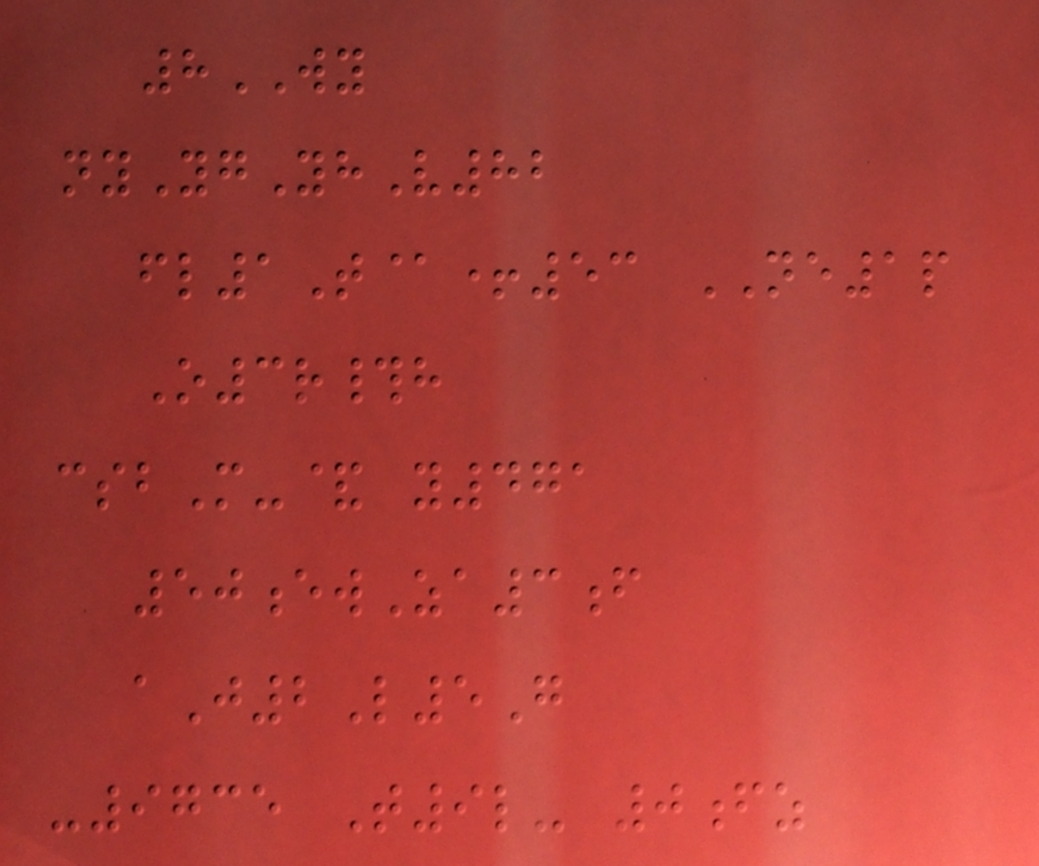8WY
nyYgYhV82
fl1T@+53 NE1p
O3r#h
csbM-& y471
50ewZa3f
aJ2L5G
-9735 T9l- 0fz
